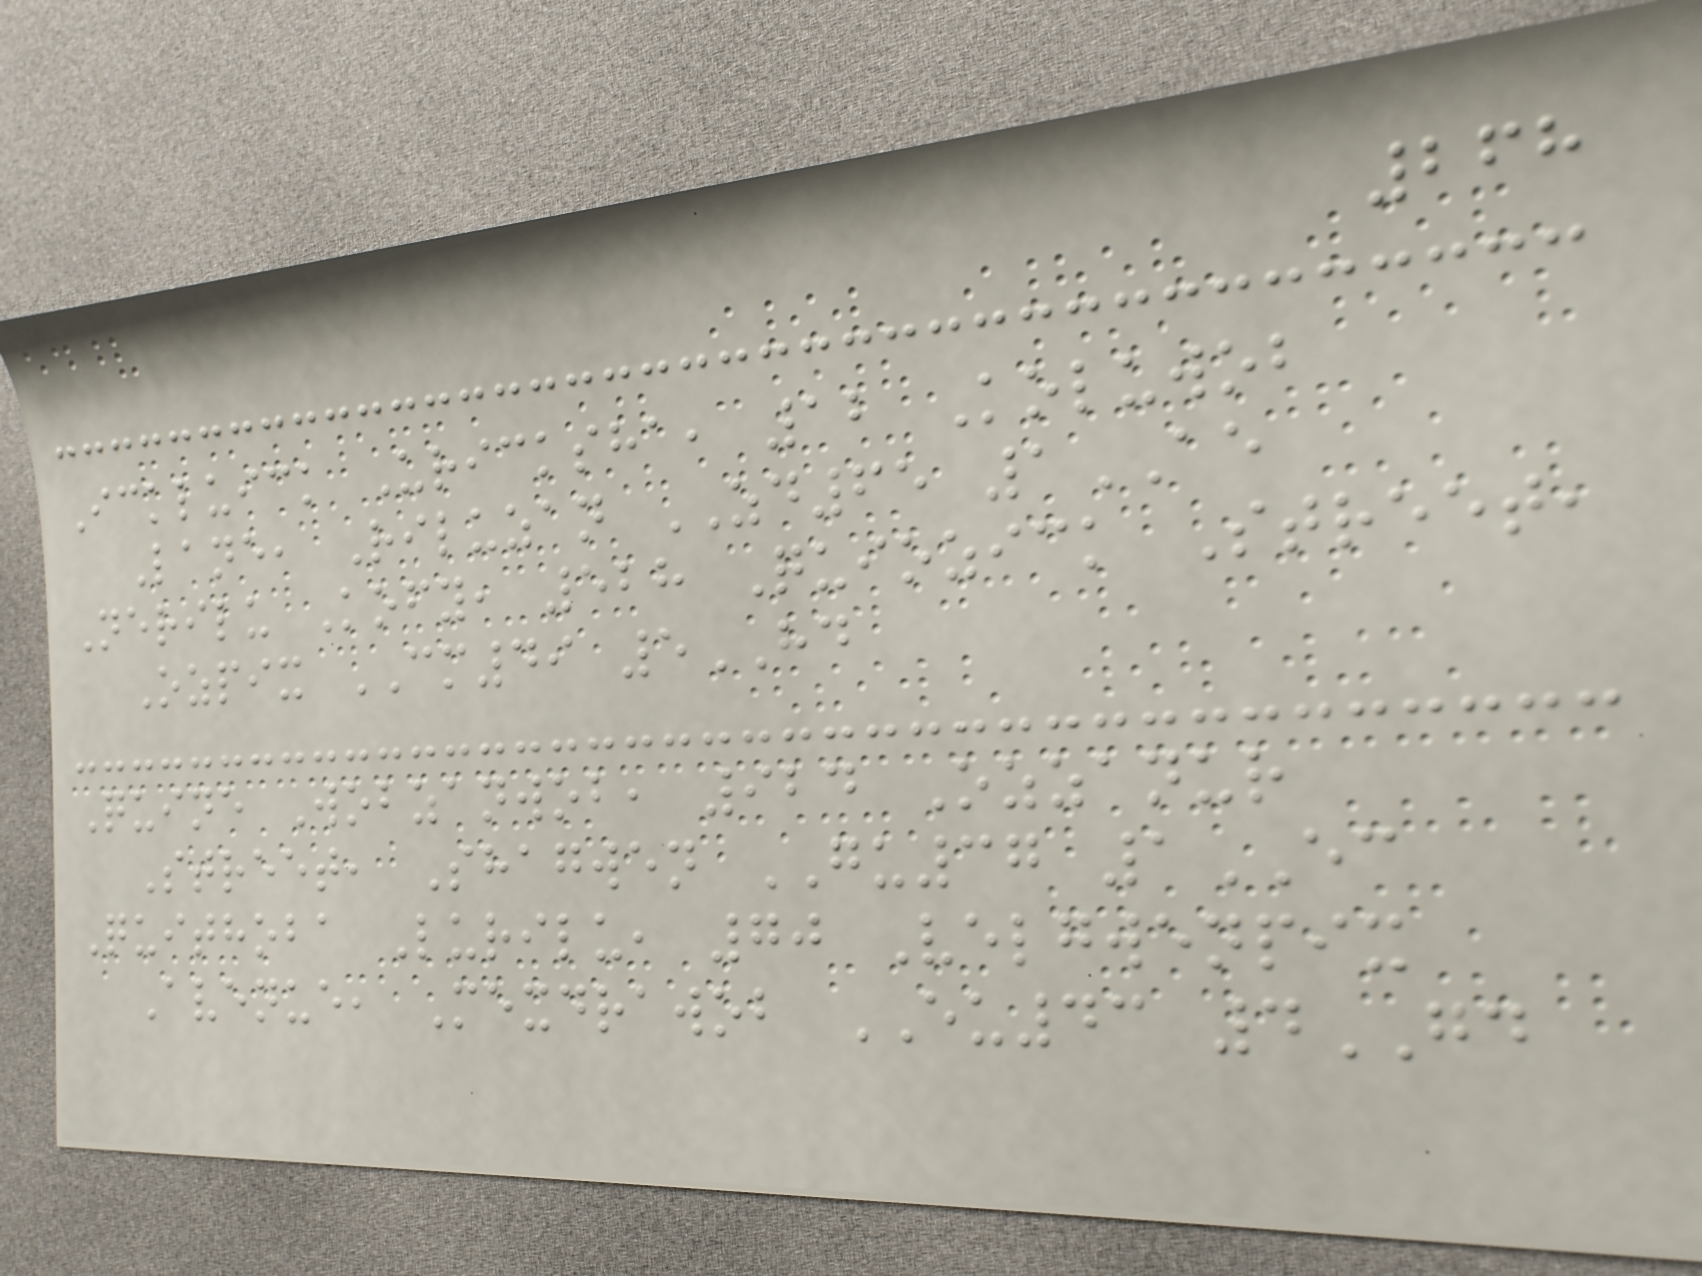268
Ickluick Uricksha, 12 Koluwob
Lane, Riluzan ZD65 1AE
Nerilu Kofy, 528 Quiozick Street,
Ozpix CM49 5HD
Quine Wobzanwob, 924 Ozzanur
Street, Shagwen GU37 1EC
Quithoba Lurilu, 70 Velgwenpix
Avenue, Mexdrawob EU43 4GD
